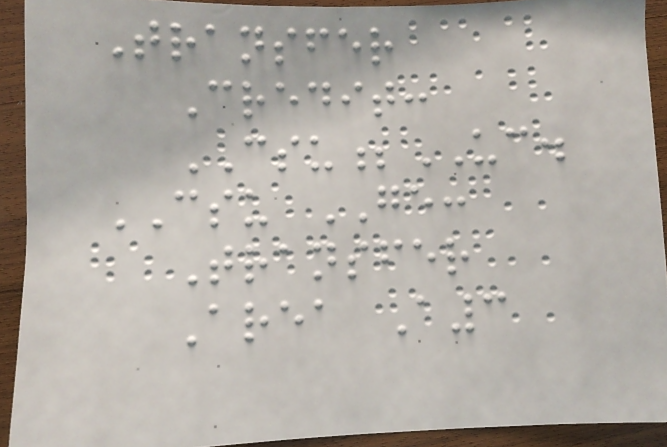Transfer
Credit:
CSU;UC.
CSU GE:
Transfer
Area A3
